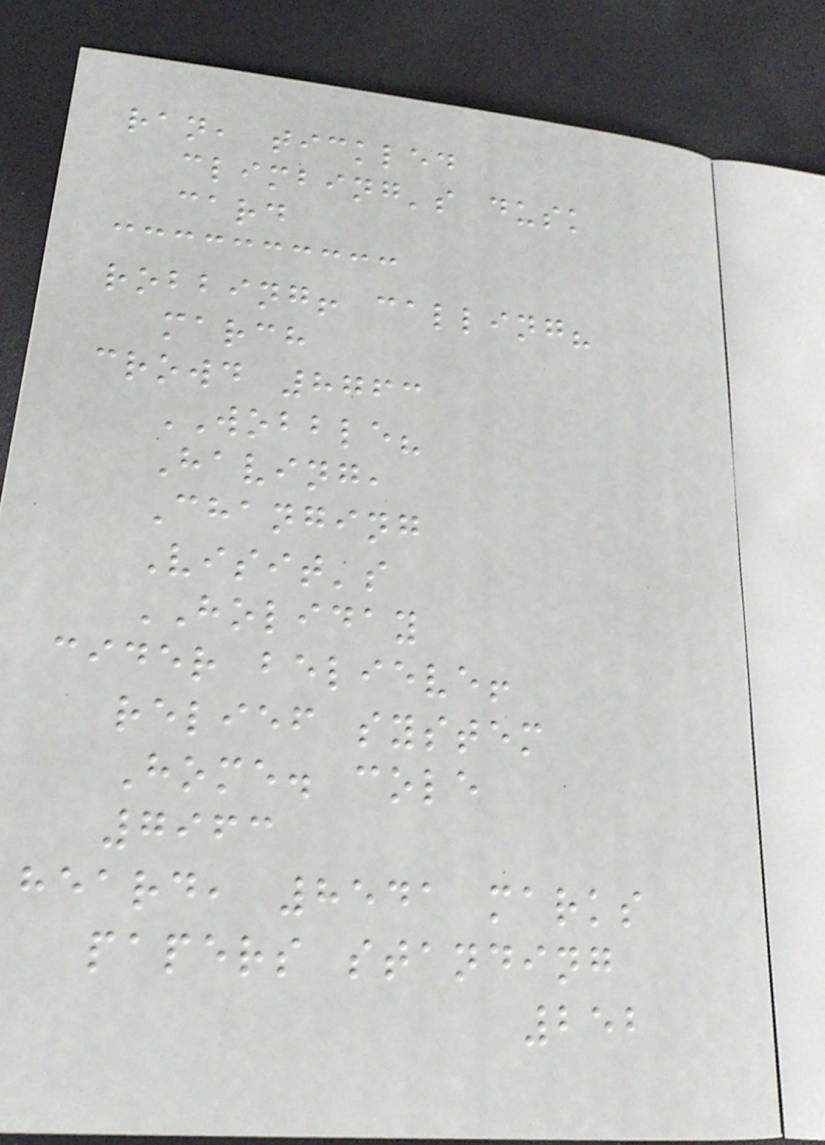ran, tickled
climbing's dusk
card
robbing! calling?
march
crowd 8763
WOBBLE?
Having,
Changing
Visit's
HOLIDAY
cider believe!
relief system
Home. cole
7963
heard, 8541 marks
papers standing
252
